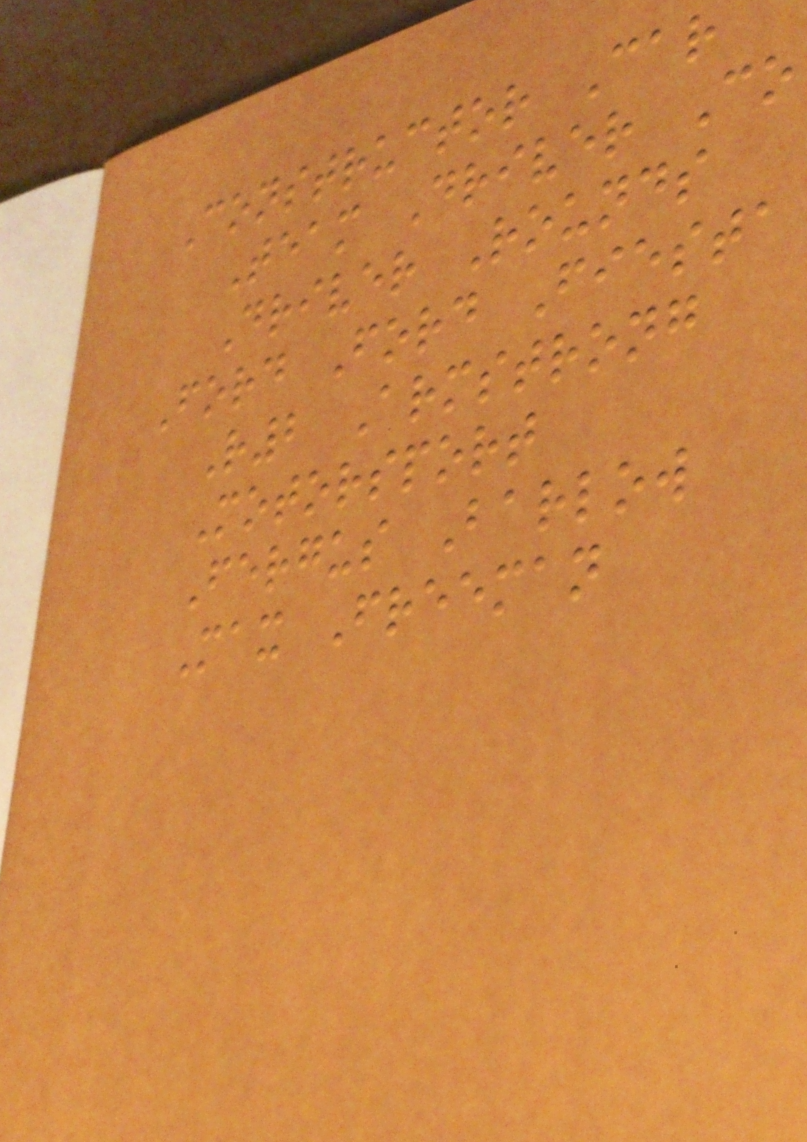Constructor Car
Team Driver Co
Driver Rounds
Ford Ford Fiesta
R2 Armstrong
Motorsport
Fergus Barlow
Max Freeman
